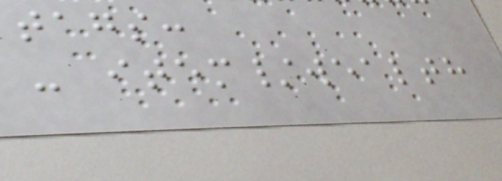tags:
- item/wealth
